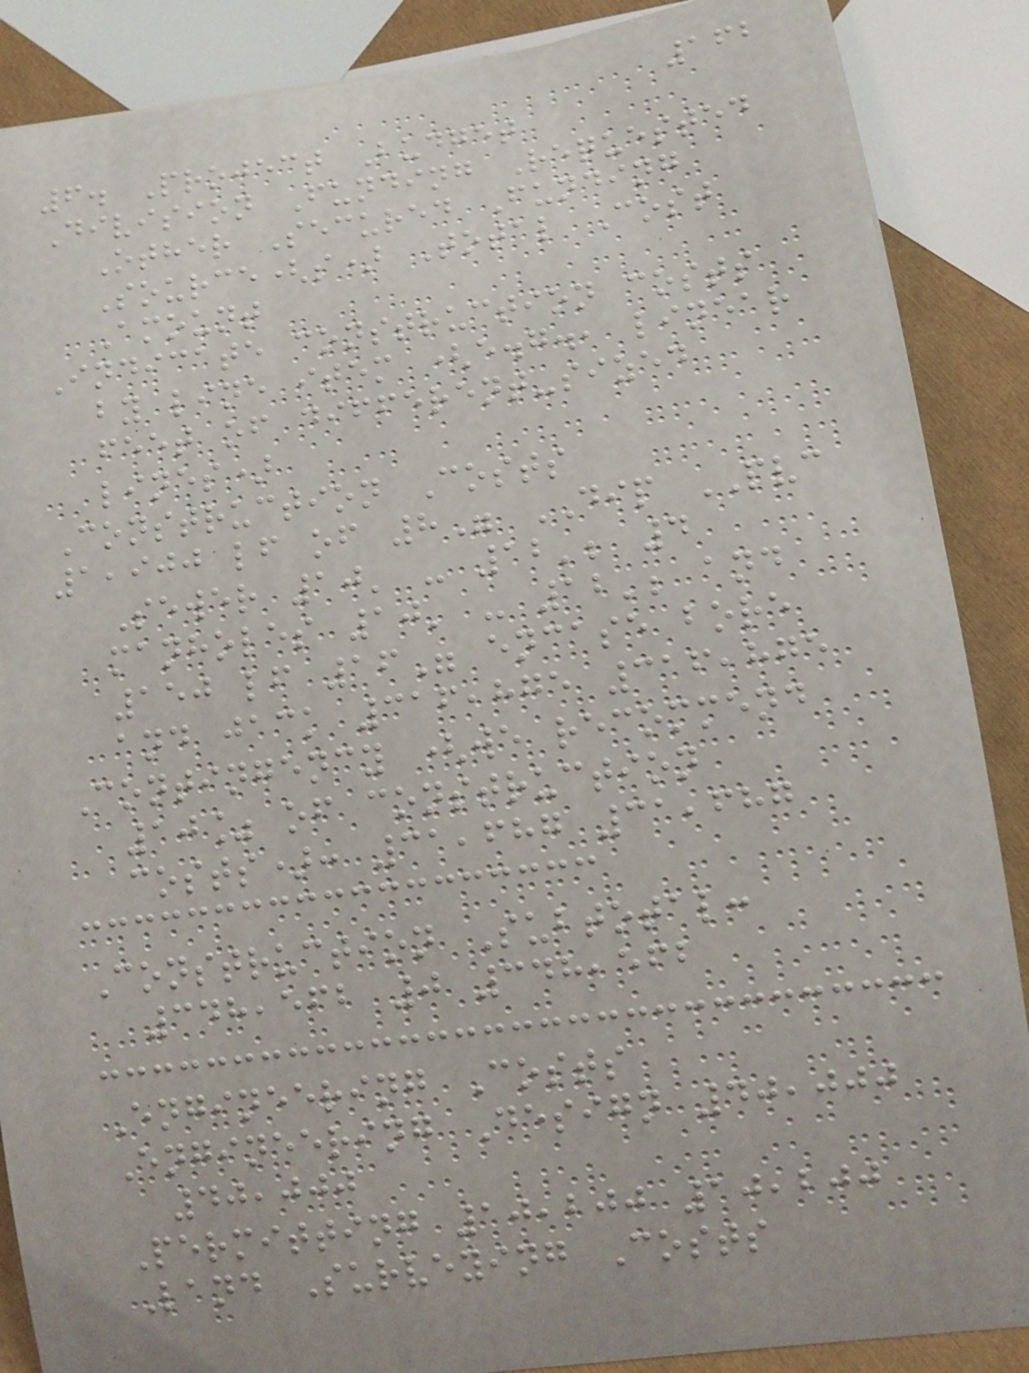162
6. Project Budget
Division Funding Requested
Other Secured Funding
Source(s) Total Cost
Amount
Indicate construction costs
by line item (e.g., linear
feet of different-sized
lines)
Construction Costs
1,900 lf of 8" DIP PVC
Sewer 10' - 12'; 4
manholes 10' - 12'; and
150 lf 16" encase bore
and jack 316,875 316,875
Contingency (we recommend
10% of construction
costs): 31,687 31,687
Construction Subtotal:
348,562 0 348,562
Engineering Costs
Engineering Design 40,000
40,000
Permitting 10,200 10,200
Land Surveying Costs
